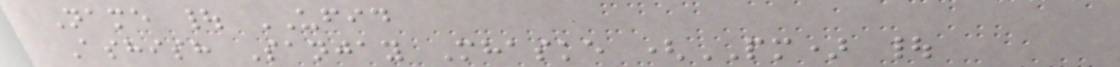Name | UFID
Ashish Sanjay Mhaske (PM) |
